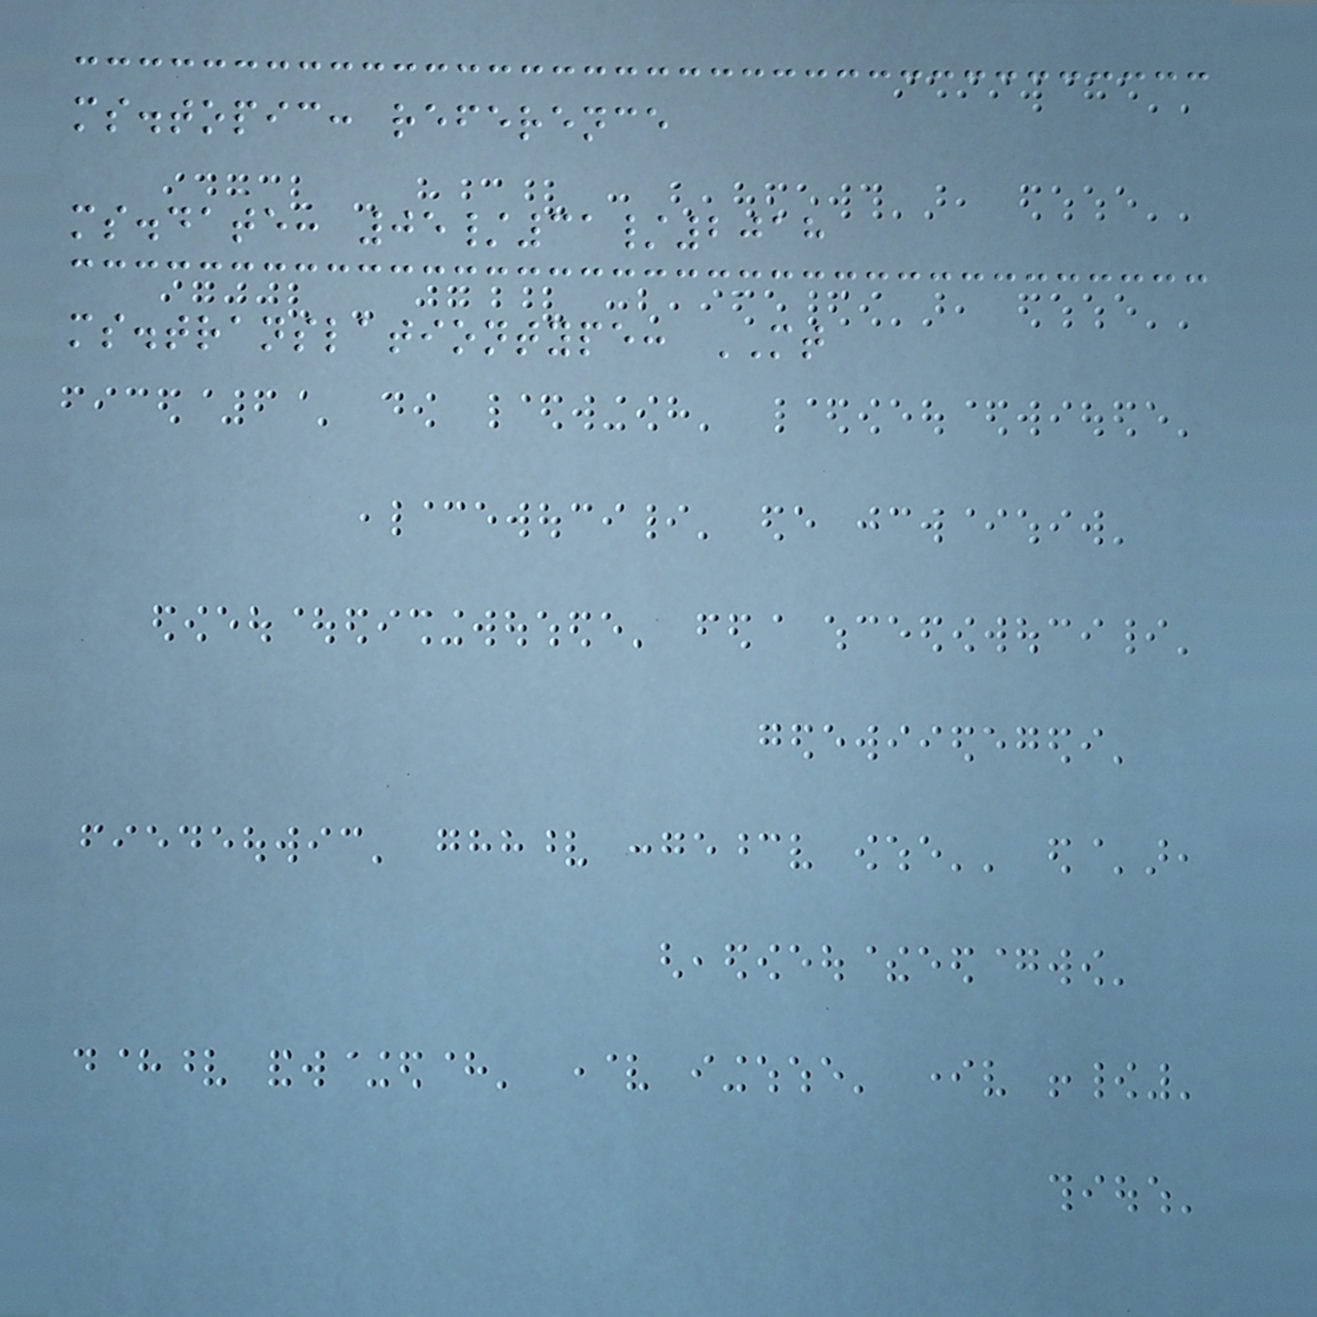ms.topic: reference
ms.date: 05/31/2018
ms.translationtype: MT
